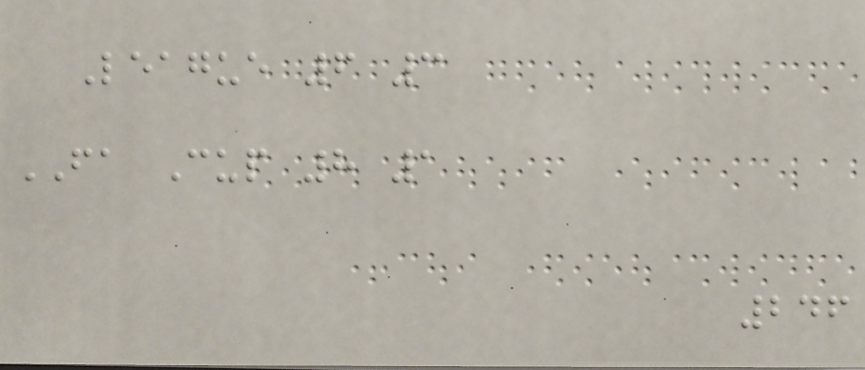League 6 3
FA Cup 8 1
246
